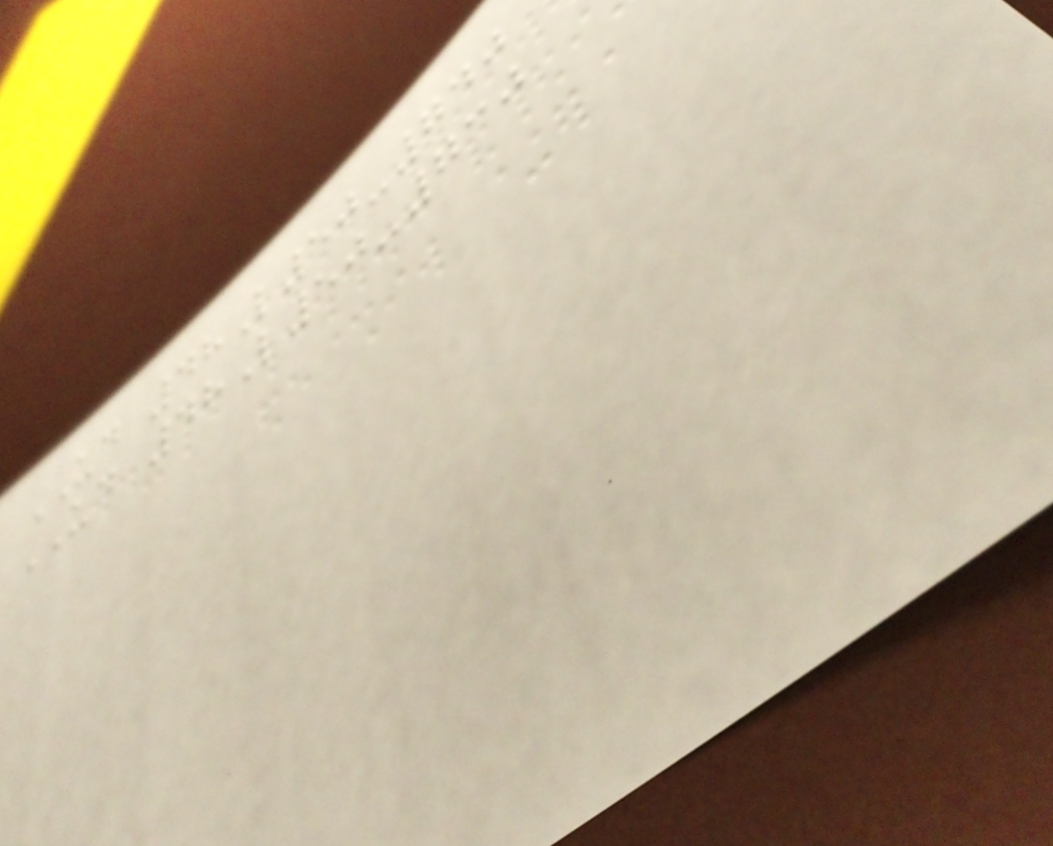UD 48L50-740
UD 48L50-730
